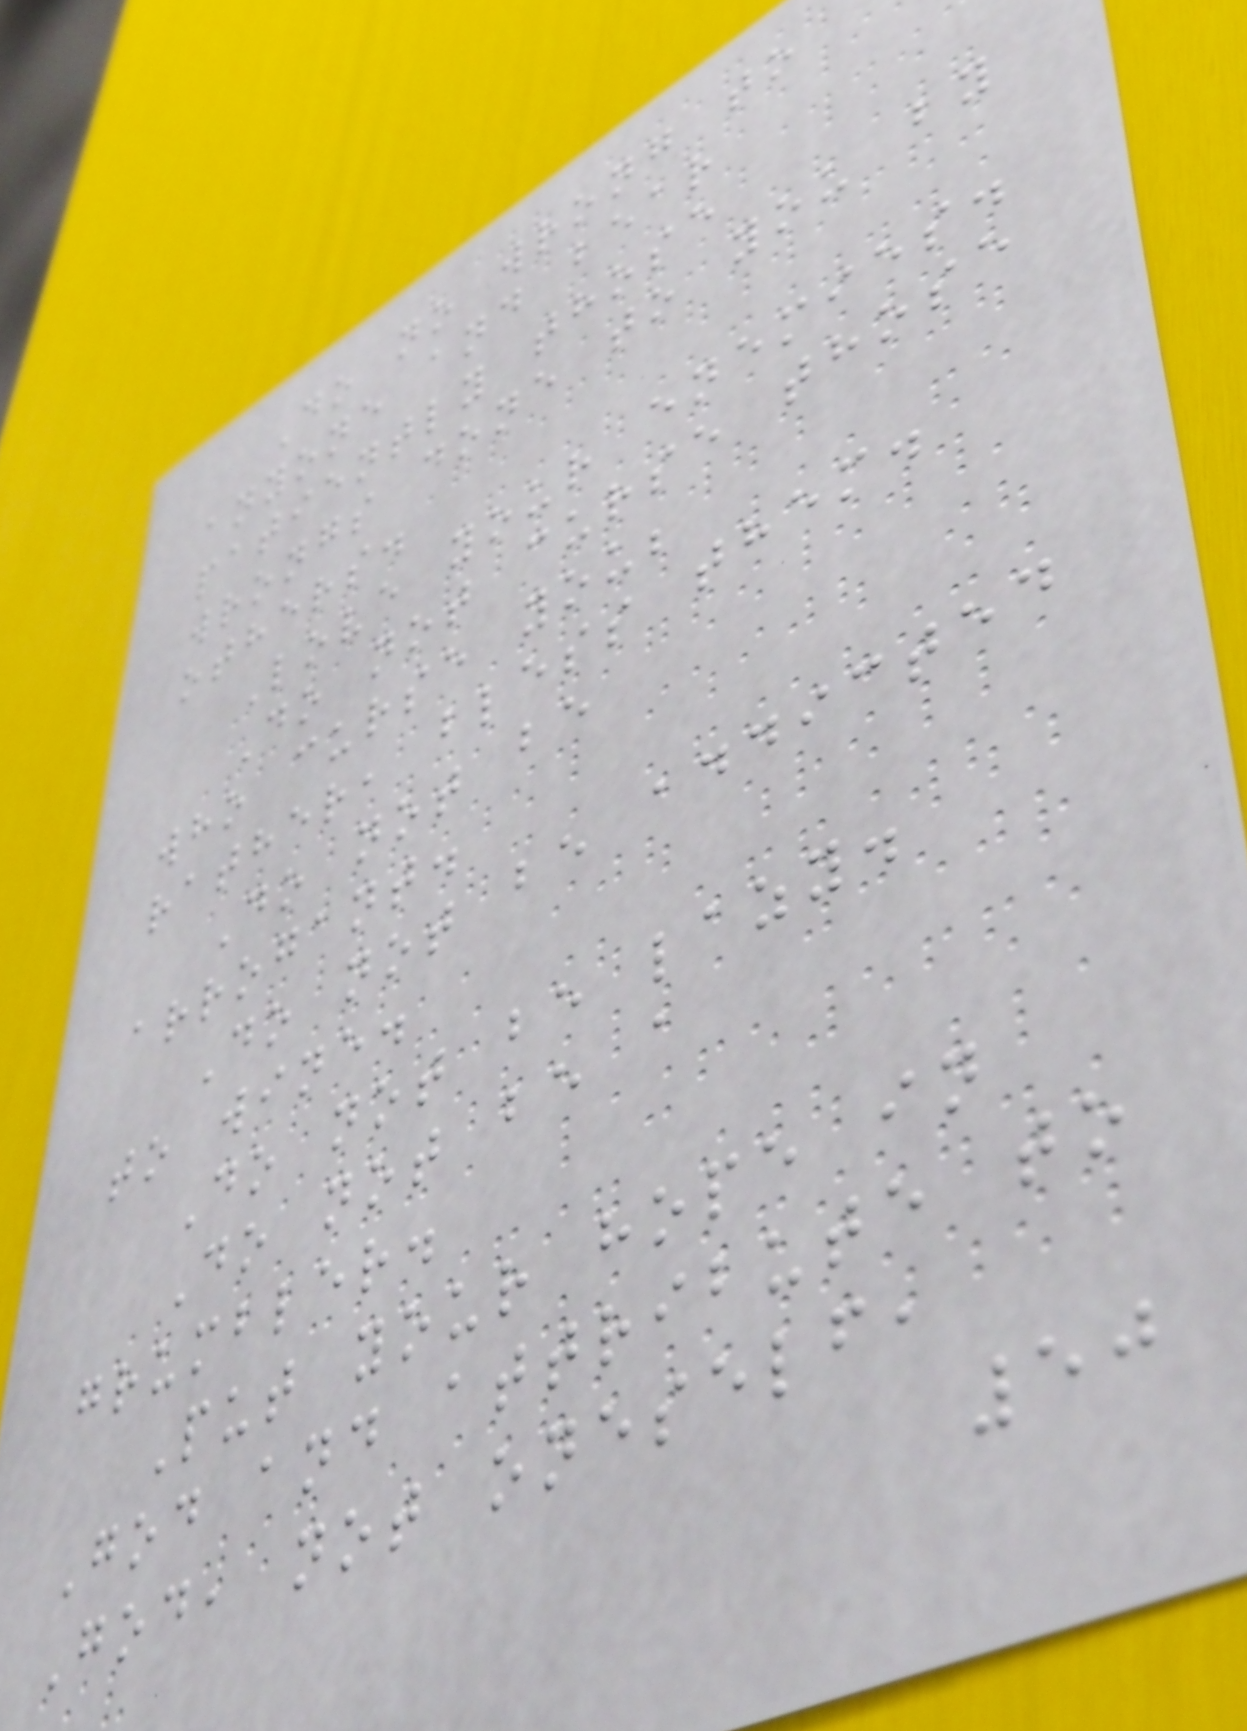Do no wrong to
anyone and bear
patiently those
wrongs done to you by
others.
Love your enemies.
Do not curse those
who curse you;
rather, bless them.
Do not be
arrogant.
Do not be addicted
to wine.
Do not be lazy.
Do not be a
grumbler.
Put your hope in
God and attribute to
God, not oneself,
50
